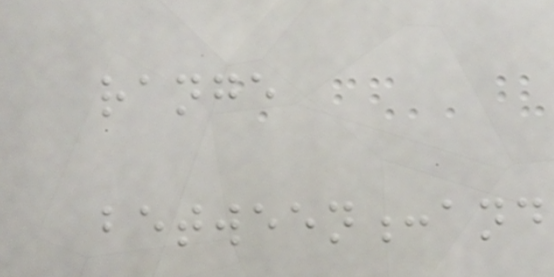range
between:and
